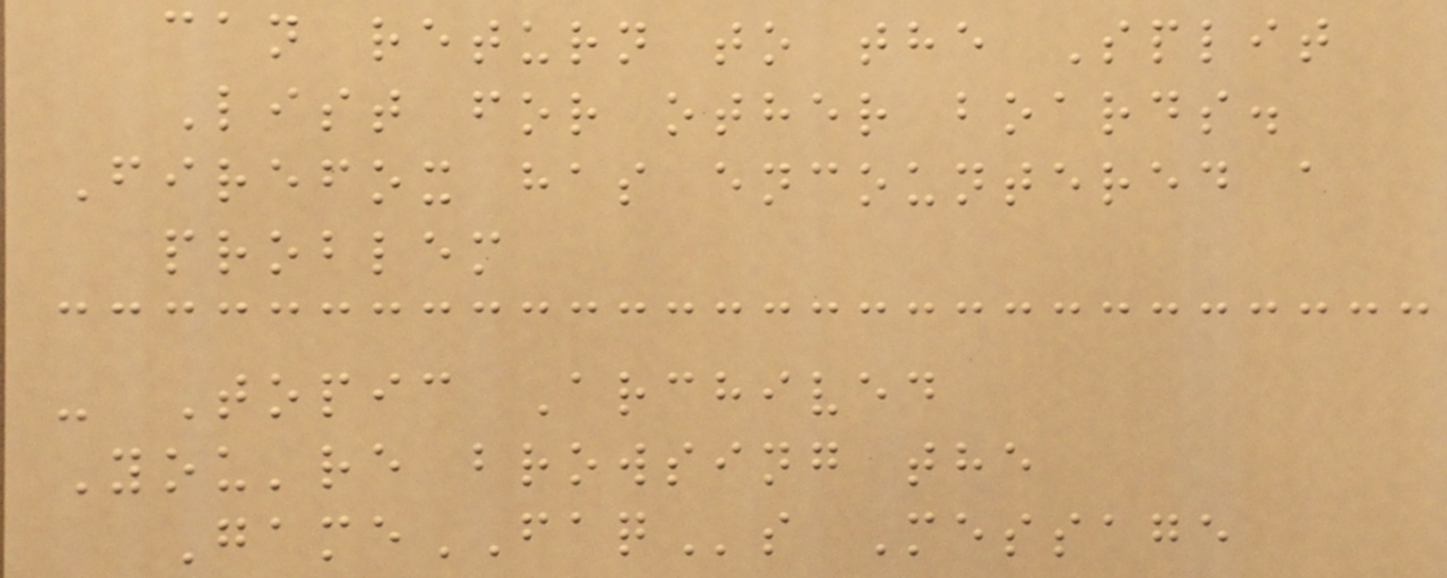can return to the Split
List for other boards.
Firefox has encountered a
problem
- Topic Archived
You're browsing the
GameFAQs Message
